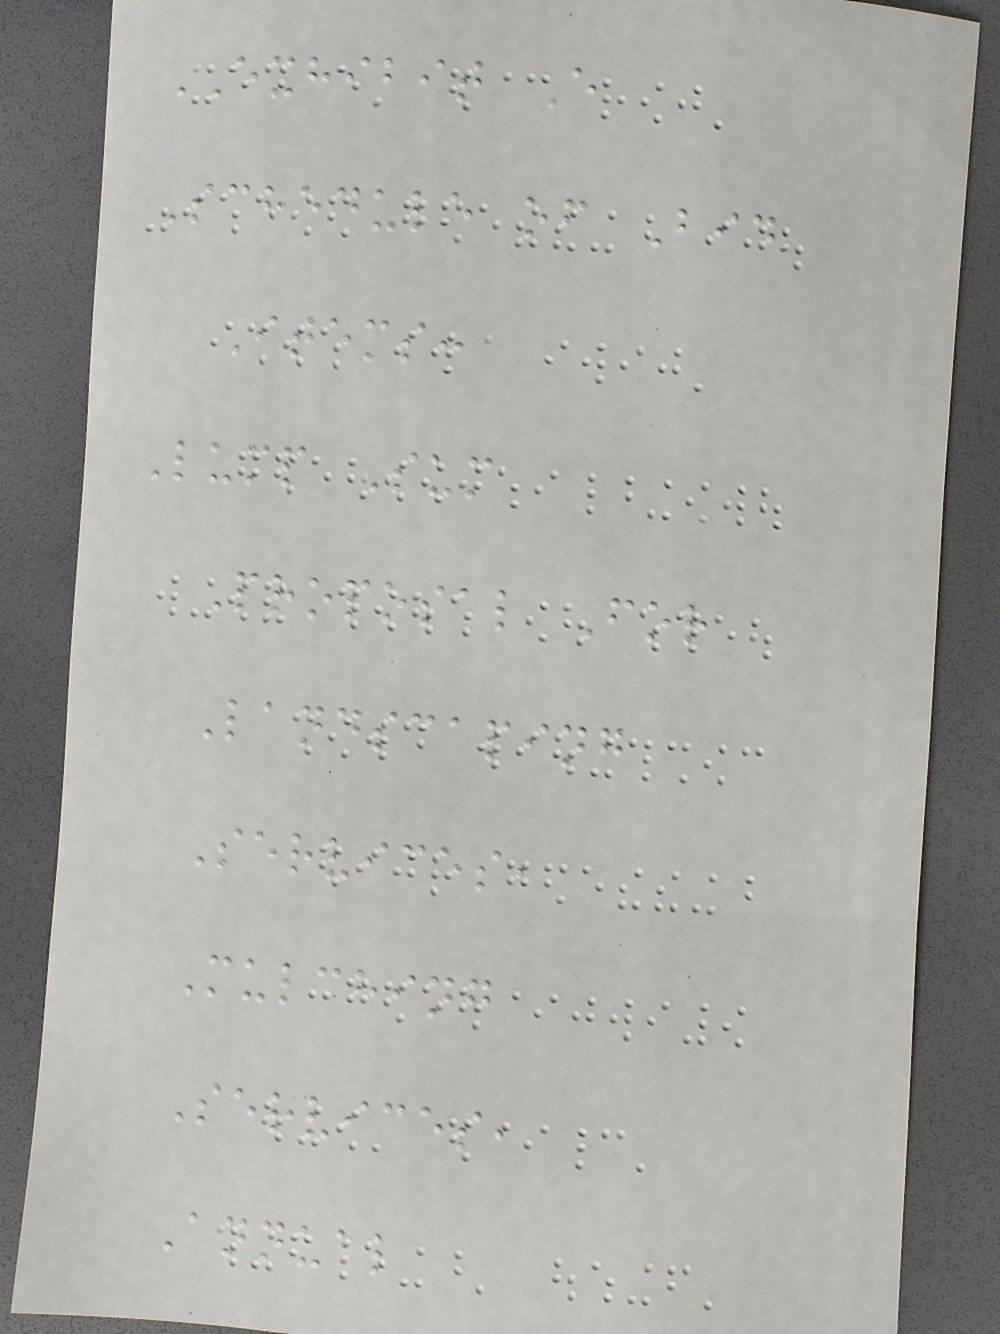EXHIBIT E
Schedule of Bid
Items:
Lump Sum
Proposal For
Landscaping
Services,
Mulching
Services,
Annual
